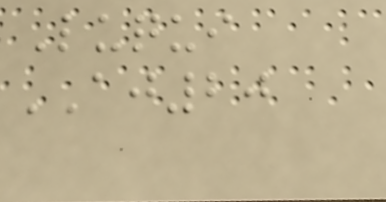Luqui
AJ20
